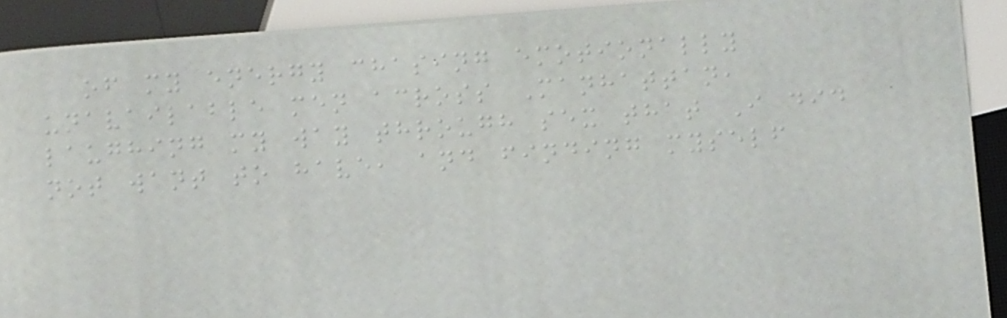of my energy chasing emotionally
unavailable men across Manhattan,
laughing my way through sex that I did
not want to have, and finding myself
